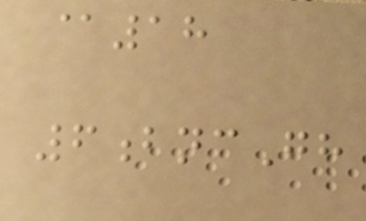@18
6bncGh
